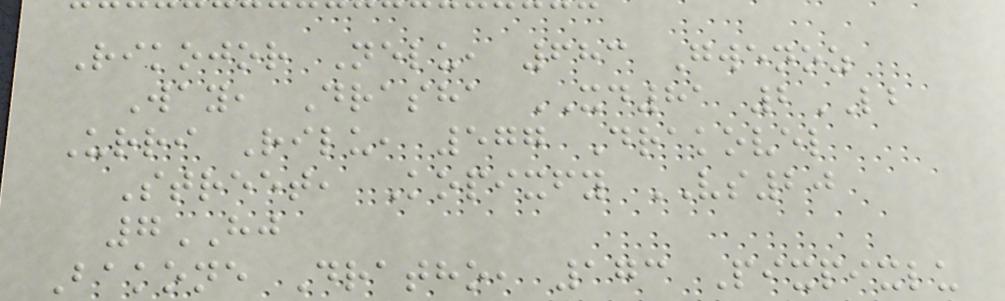Rikojor Nelu, 683 Gwenoz
Way, Drasha XD81 2LB
Urri Rilu, 577 Drakovel
Street, Kopixfy VS20
7HJ
Bakone Dratho, 173 Pixpixlu
